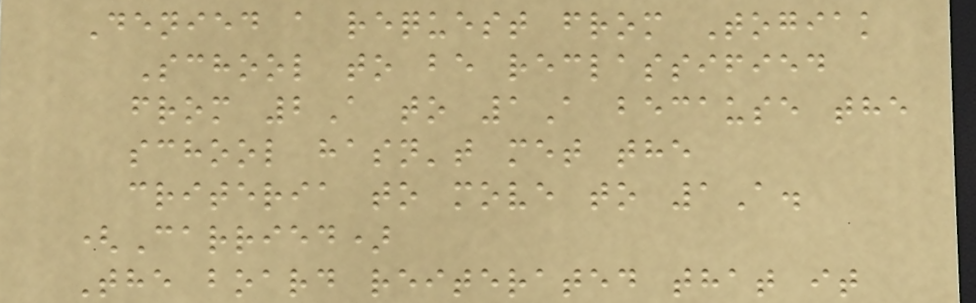Denied a request from Togiak
School to be reclassified
from 2A to 1A because the
school hasn't met the
criteria to move to 1A.
(Carried)
The board reiterated that it
